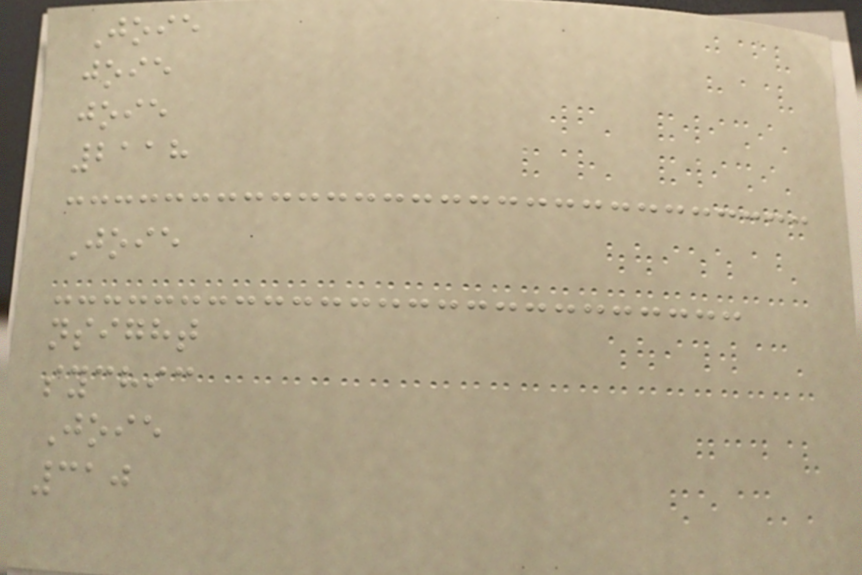Joie
joie
joie
2118
Joie
nsight
sychic
Joie
310
